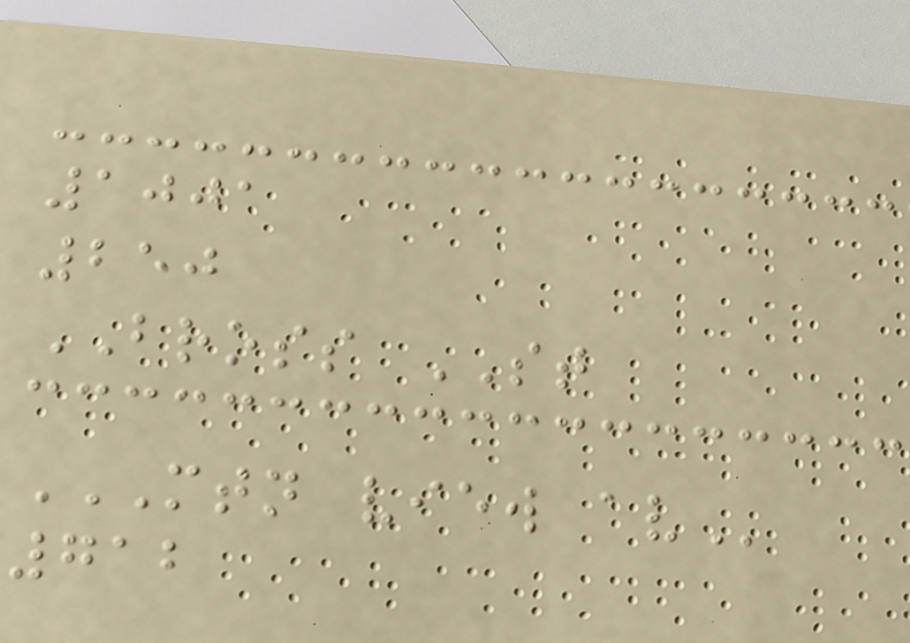1001
250
BROSS ST
MTN VIEW AV
712
